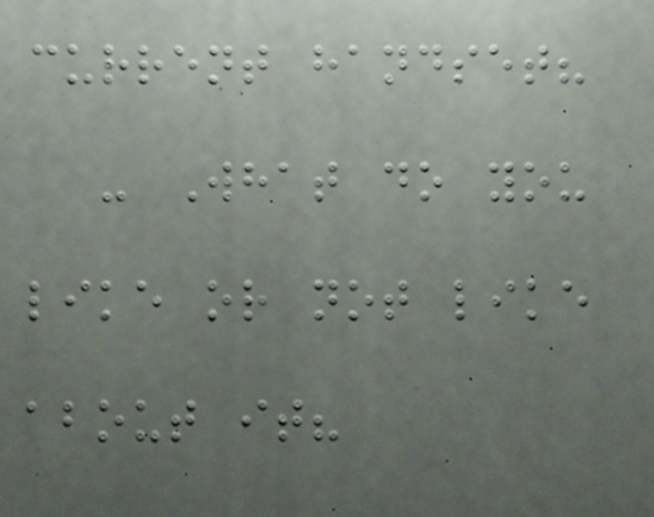current handset?
- What do you
like or not like
about it?
